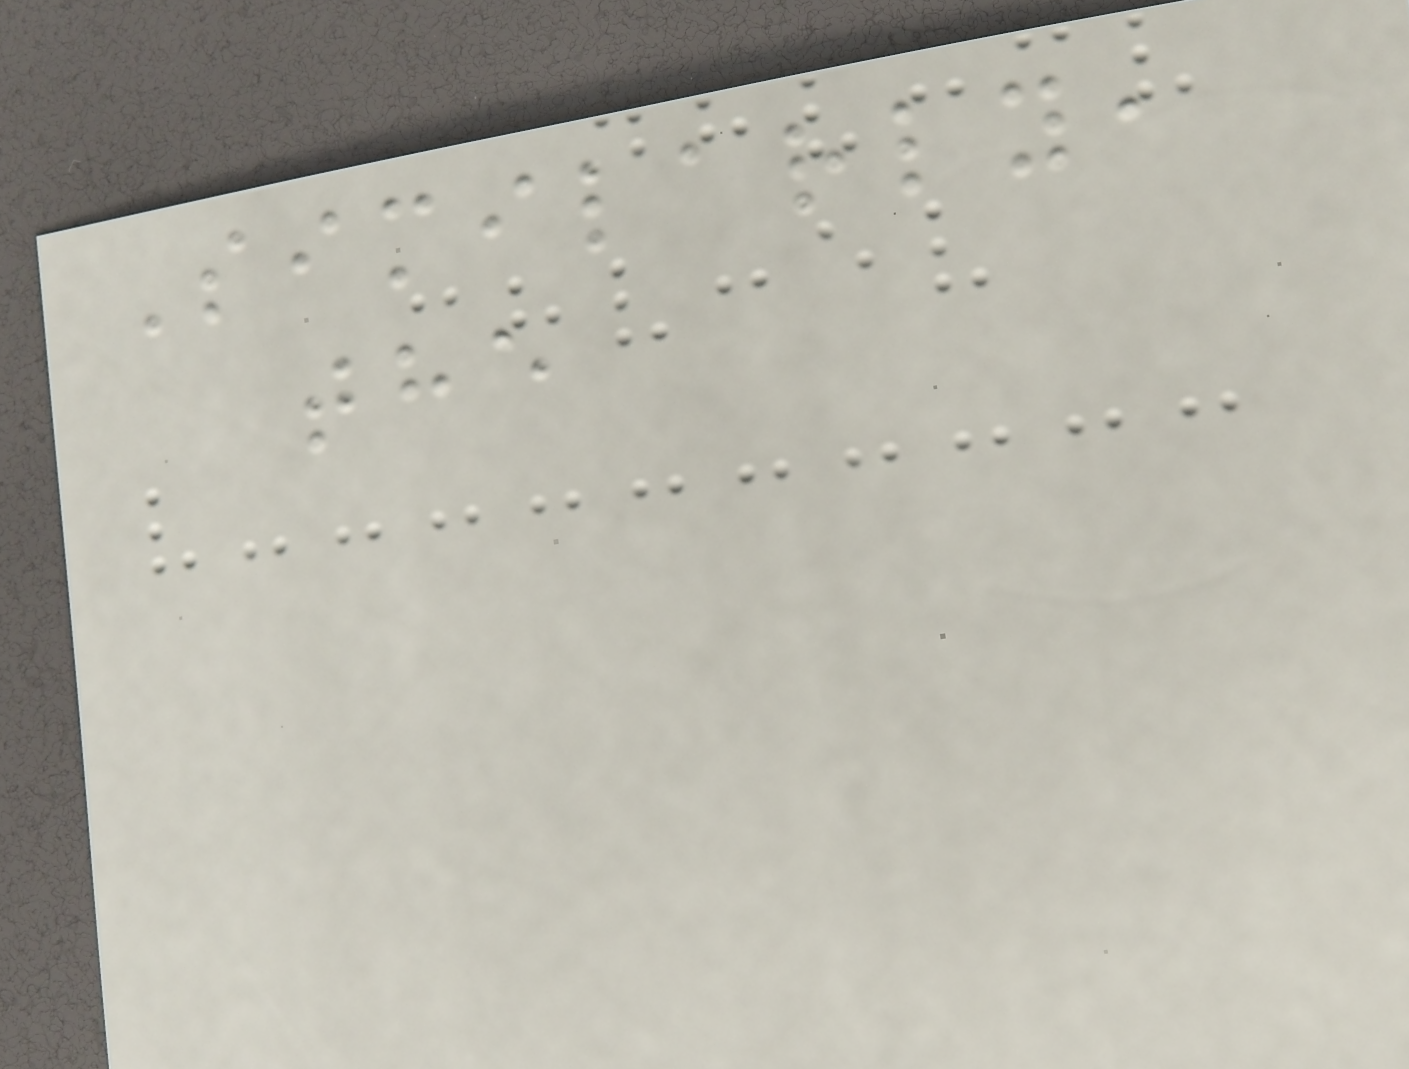Similarly,
the
